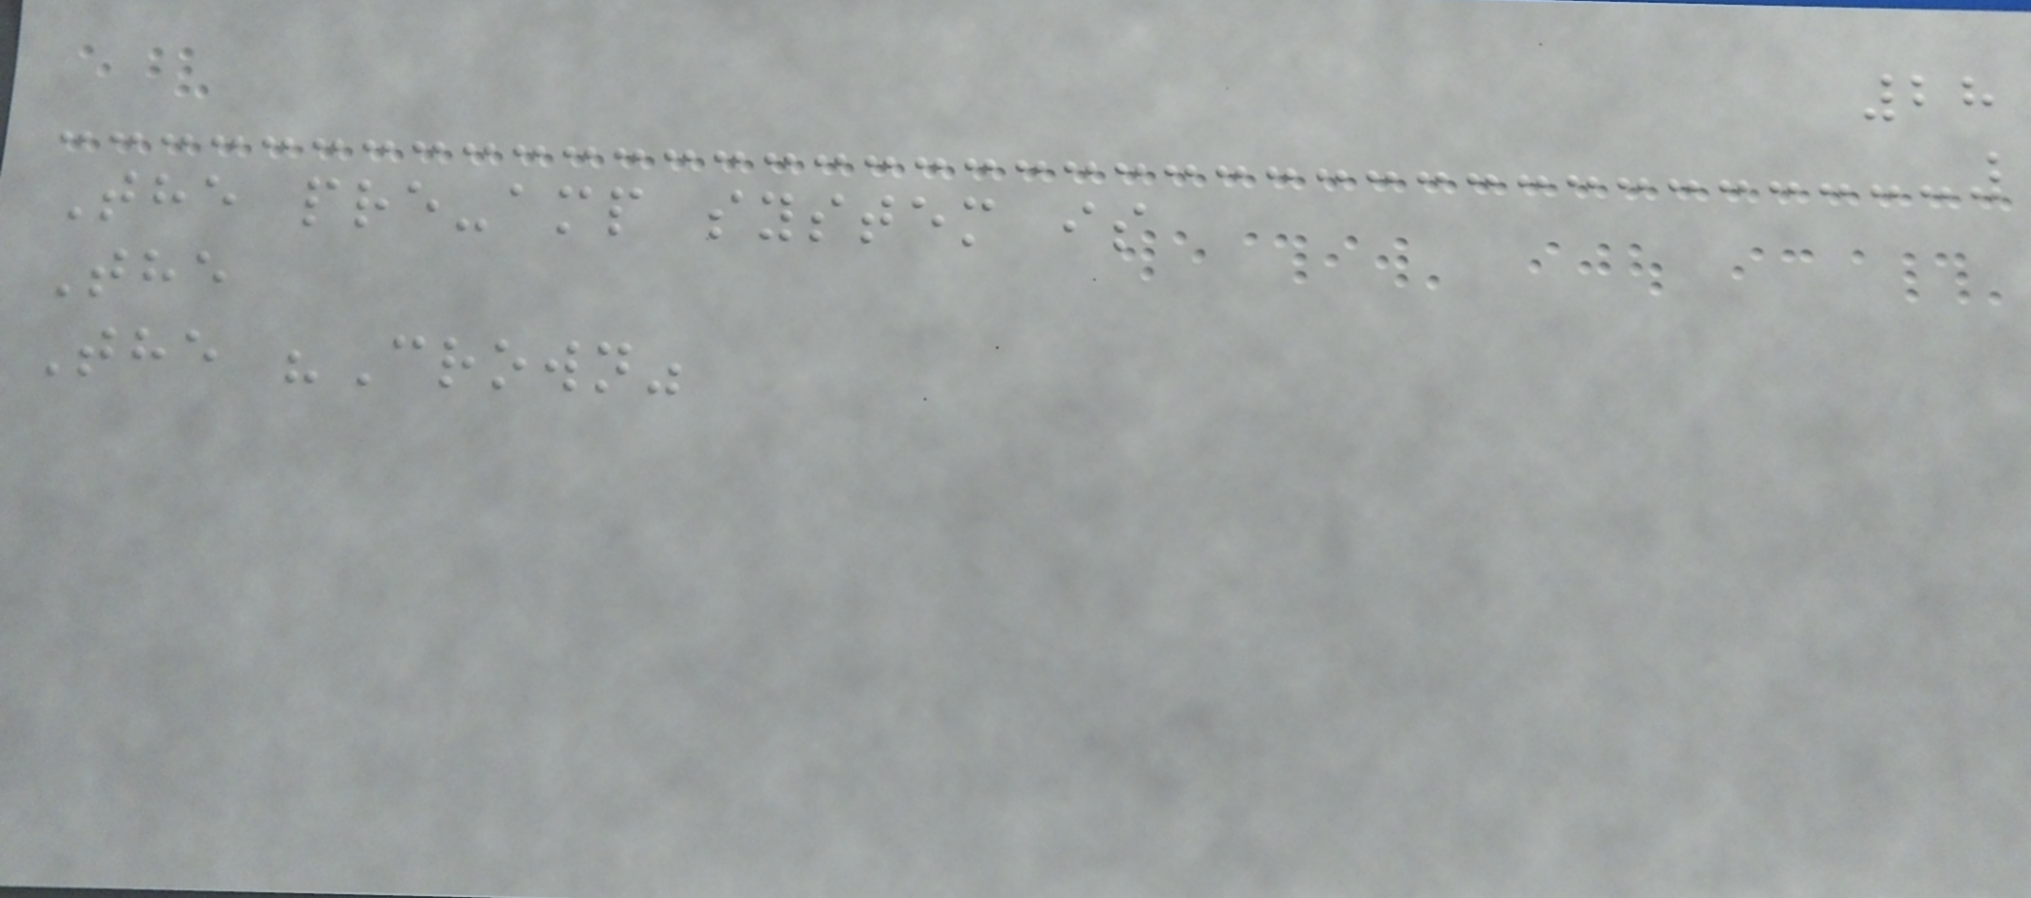28
The pre-amp system is
The
The "Crown"
